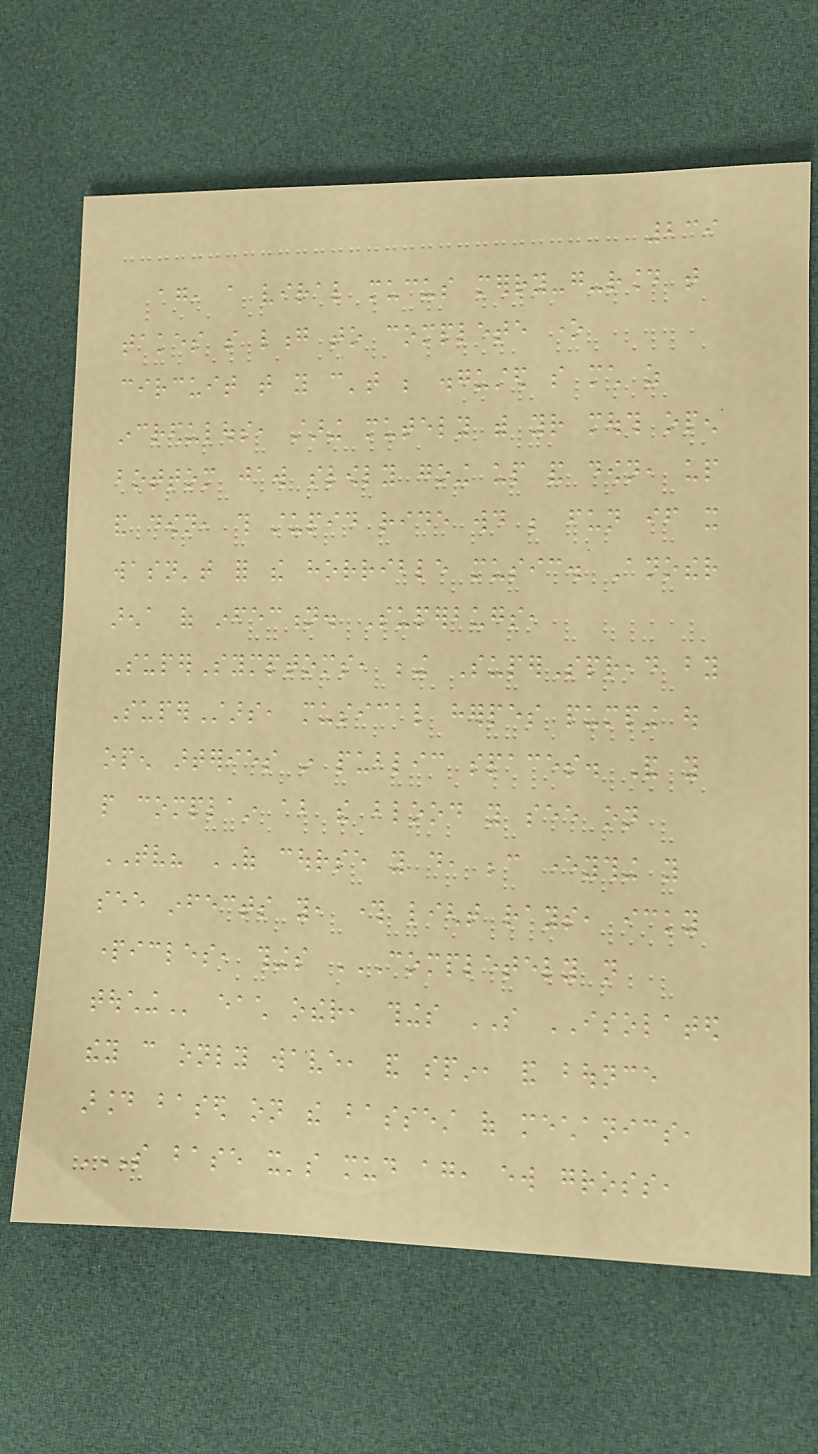239
again, a viral mucus merry-go-round that
takes so long to complete one
circuit that you can't be disgusted so much as
incredulous, staring mutely with your mouth open
bottom jaw slowly going up and down, up
and down, this stupid ride would be fun if it
wasn't for the horrible music. Another
arena of infection. Superbugs,
SuperSymptoms, being SuperSpread by
SuperStars, musical herpes pumping out
open arteries in public spaces. And you
people complain about the blood you see on
TV? OF course you do, because everything you
see infects you, through light rays, icky
particles, things COMPLETELY NOT
TOUCHING each other, things SO ISOLATED
they can only wave, and spin, and bounce
around based on the bassest of mechanics,
SO BASE IT'S MUD AGAIN, EW GROSS,
